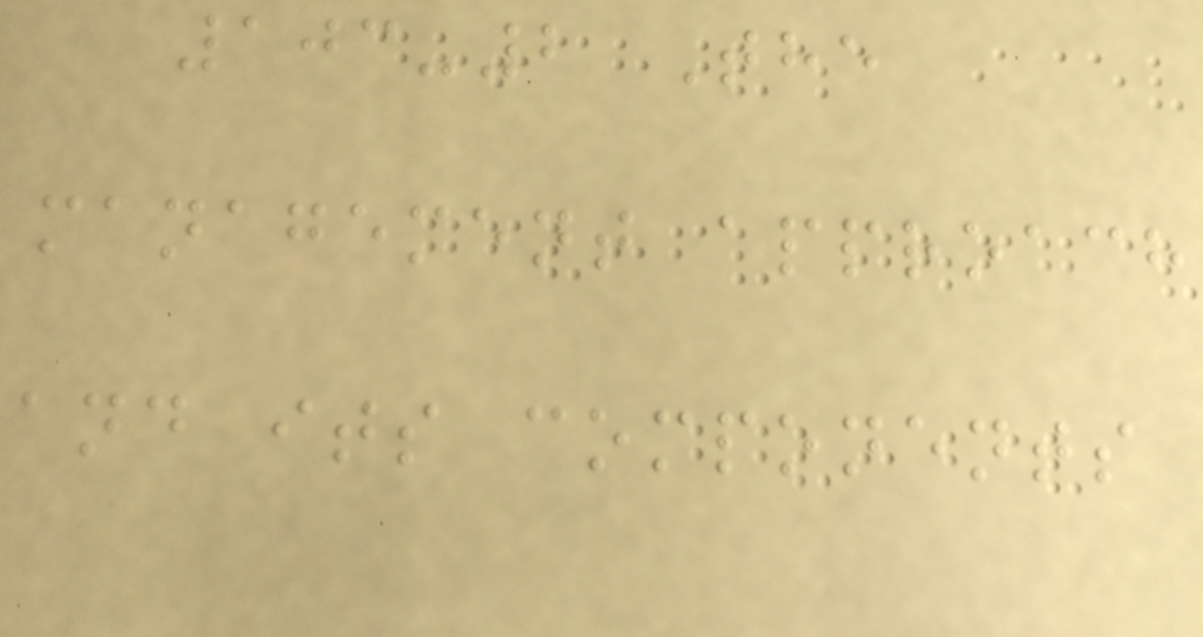103-2 The
management approach
and its components
